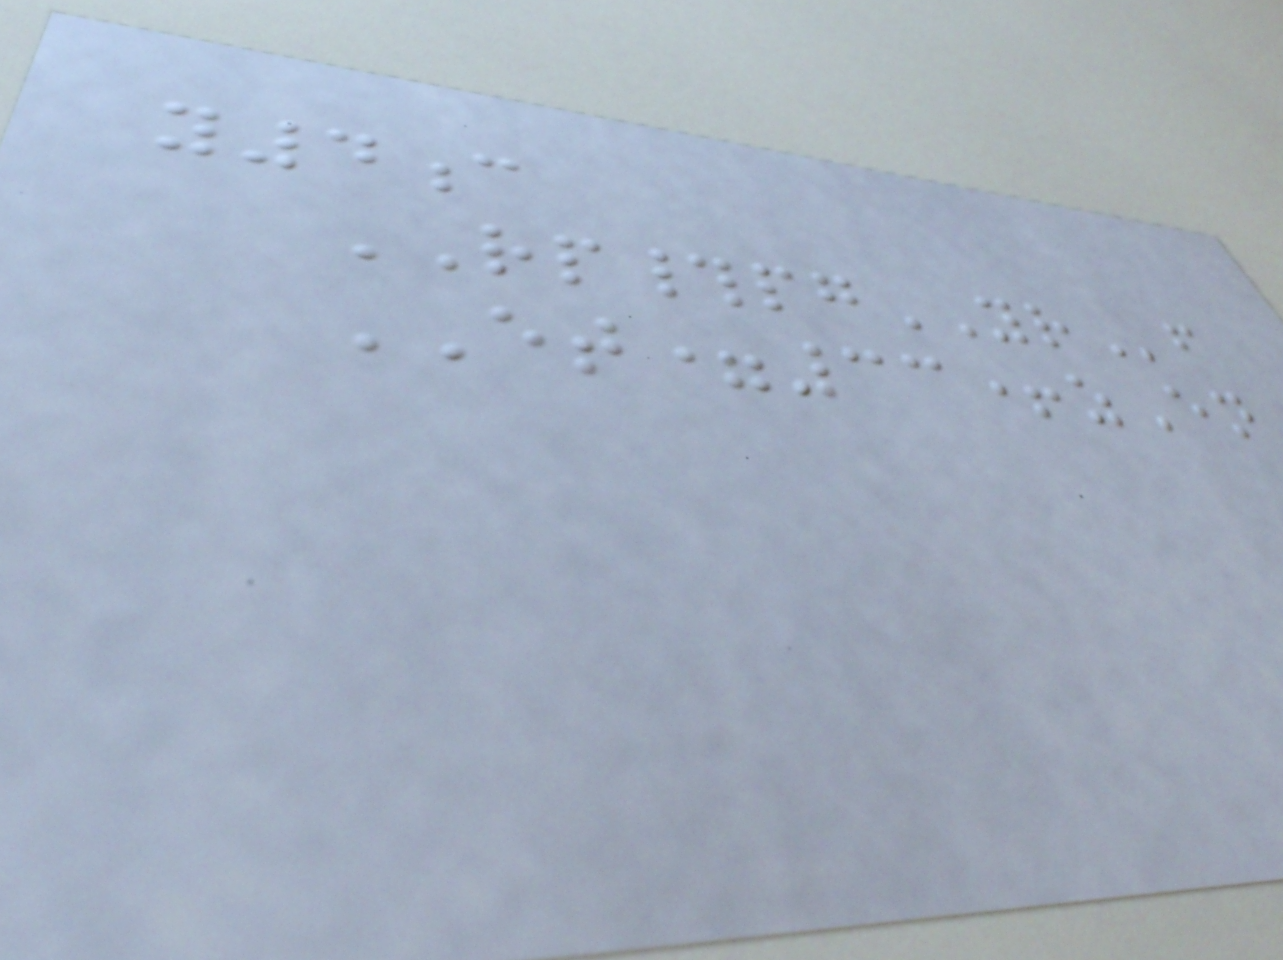y4c
RP#pgYRf
ET=33+zEn
